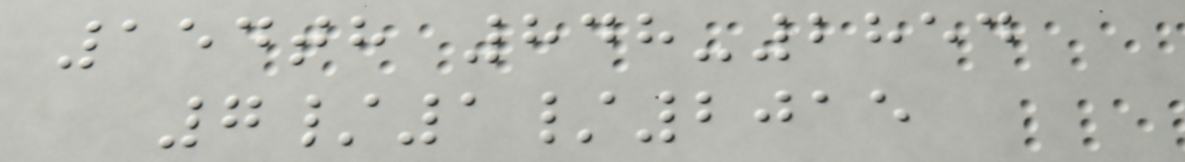154th 848-2854
7/1/2015
